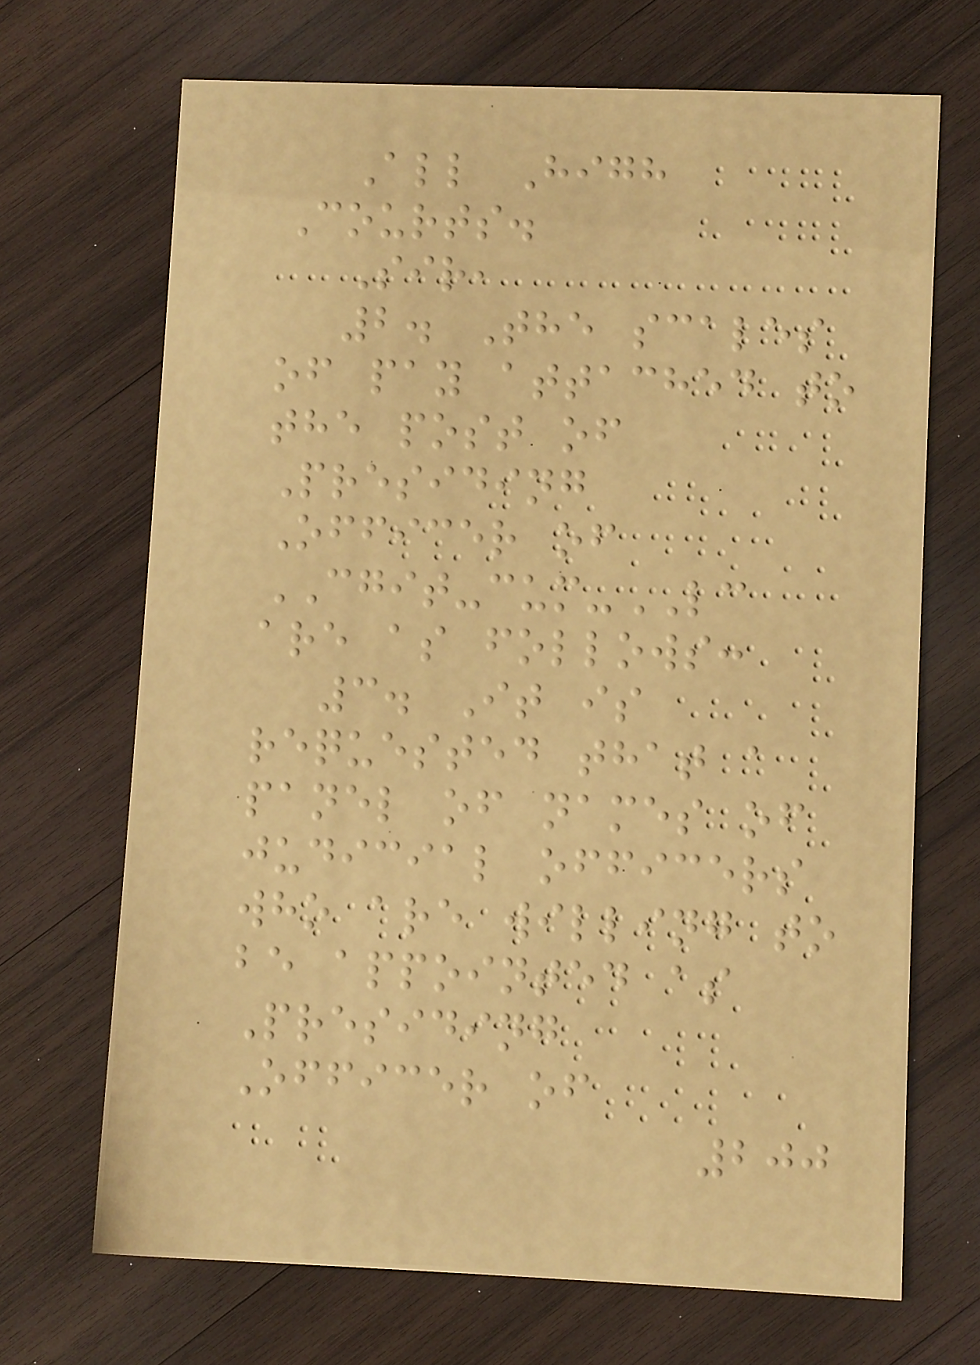All High
Courts.
Sir,
2. The scales
of pay attached to
the post of
Presiding
Officer of
CGIT-cum-LC
are as follows:
3. It is
requested that a
panel of names of
judicial officers
who are willing to
be appointed as
Presiding
Officer of
200
